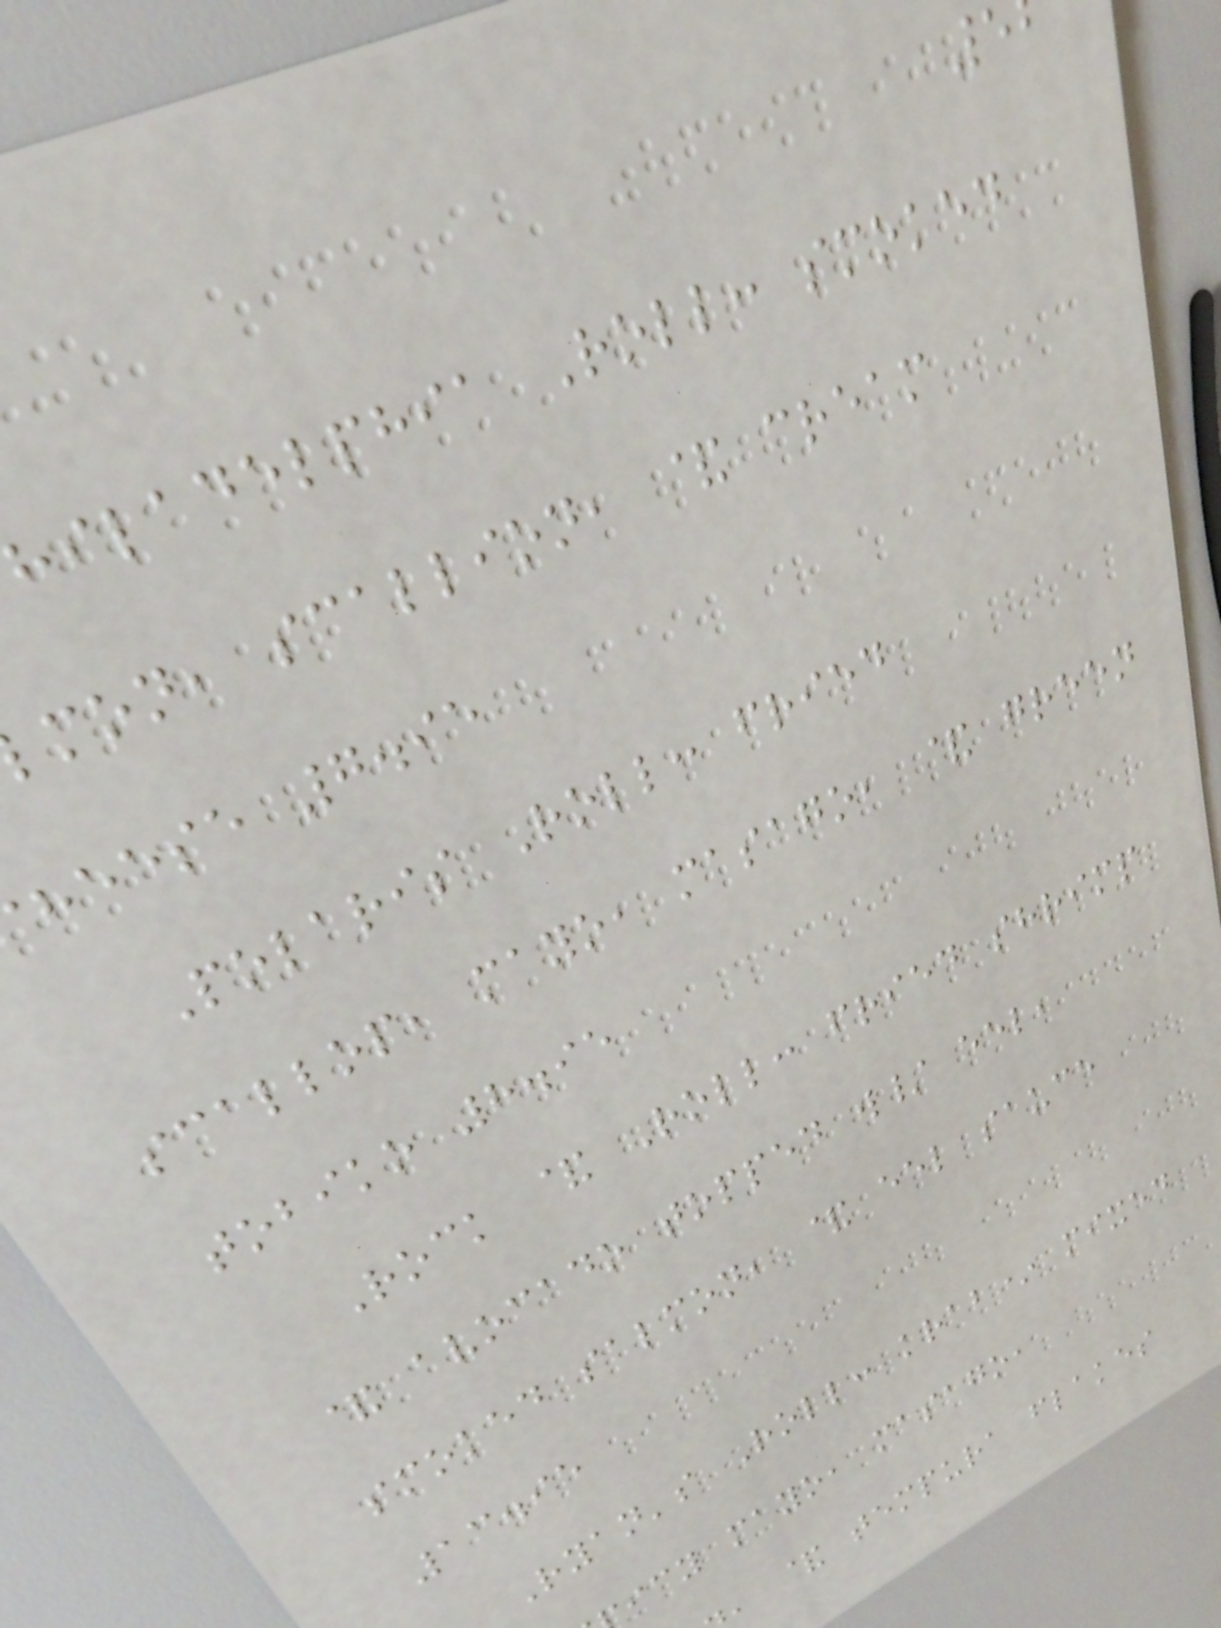hiladelphia Roll: smoked
mon, scallion, & cream
heese 7.95
Polaris Roll: fried
scallop, mayo, masago, & green
tobiko 8.95
Rock & Roll: fried shrimp
& avocado topped w/ eel,
smoked salmon, & eel sauce
13.95
Ryan's Roll: krab* mixed
icy mayo, masago,
, & tempura flakes
